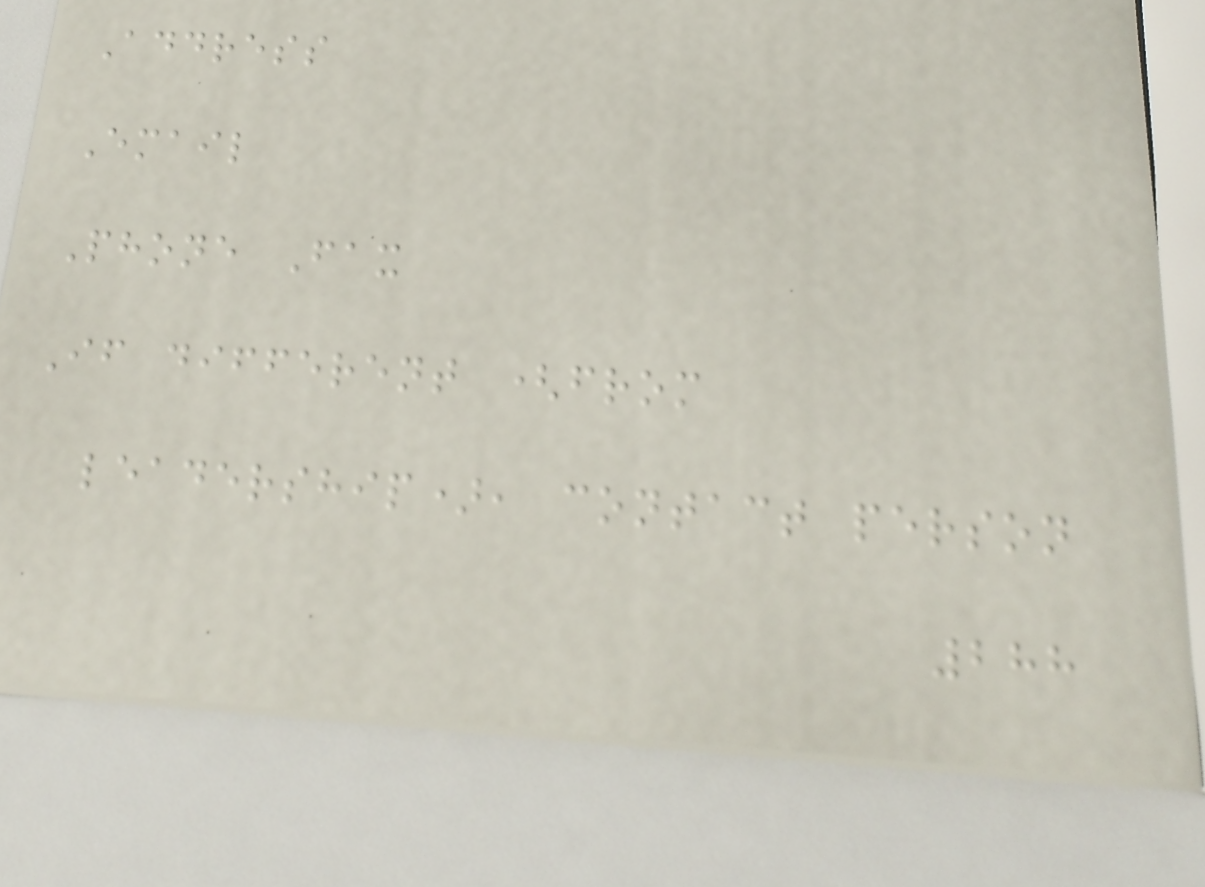Address
Email
Phone Fax
If different (from
leadership), contact person
288
